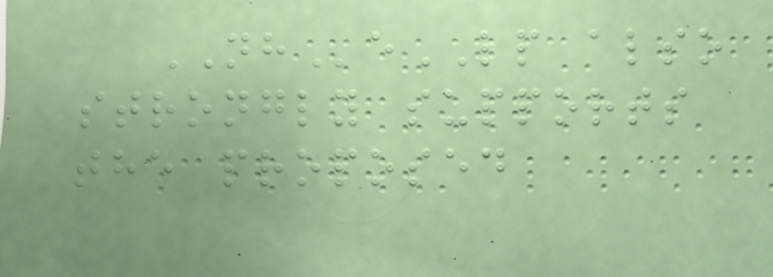NHeLP also
strongly supports
the proposed
